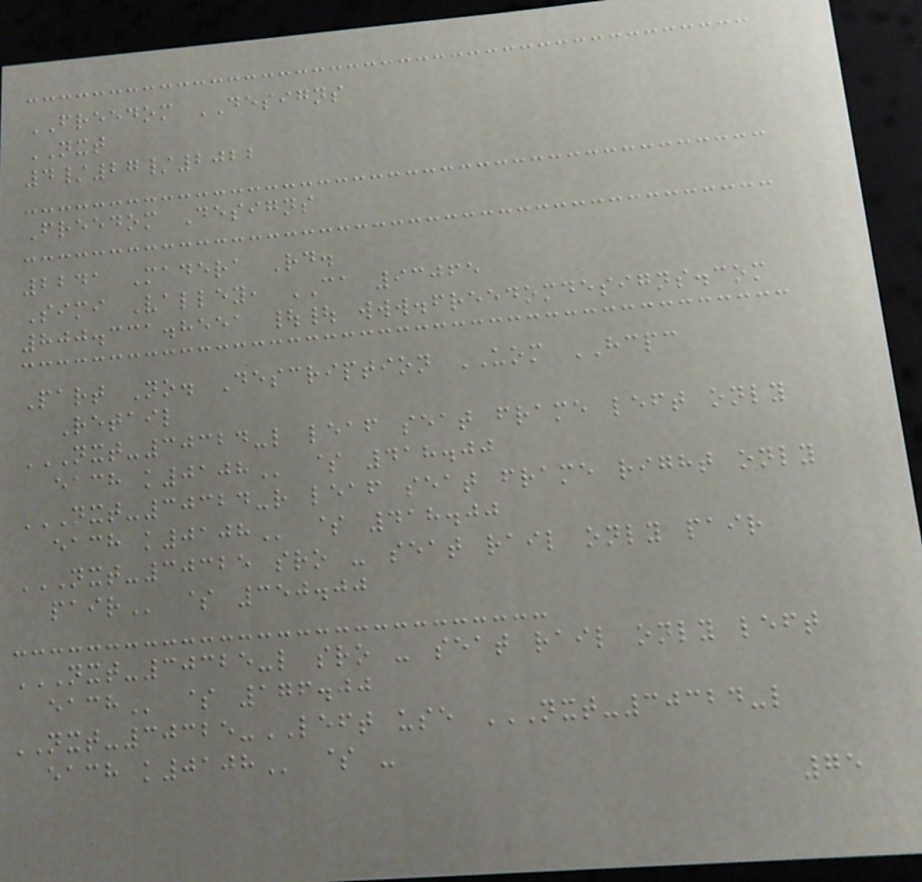FREEDOM DESIGNS
NXT
4/27/2022
Freedom Designs
2241 Madera Rd.
Simi Valley, CA 93065
800.331.8551 || www.freedomdesigns.com
Part No. Description UOM HCPC
Retail
NXT-30324-L LEAF SEAT FRAME LEFT ONLY
EACH K0108 $ 418.00
NXT-30324-R LEAF SEAT FRAME RIGHT ONLY
EACH K0108 $ 418.00
NXT-30325 SRO - SEAT RAIL ONLY PAIR
PAIR $ 350.00
NXT-30325-L SRO - SEAT RAIL ONLY LEFT
EACH $ 176.00
NXT-30325-LEFT use NXT-30324-L
EACH K0108 $ -
75
